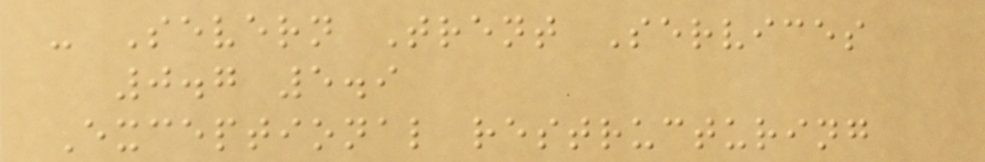- Severn Trent Services
0.7 5.9
Exceptional restructuring
